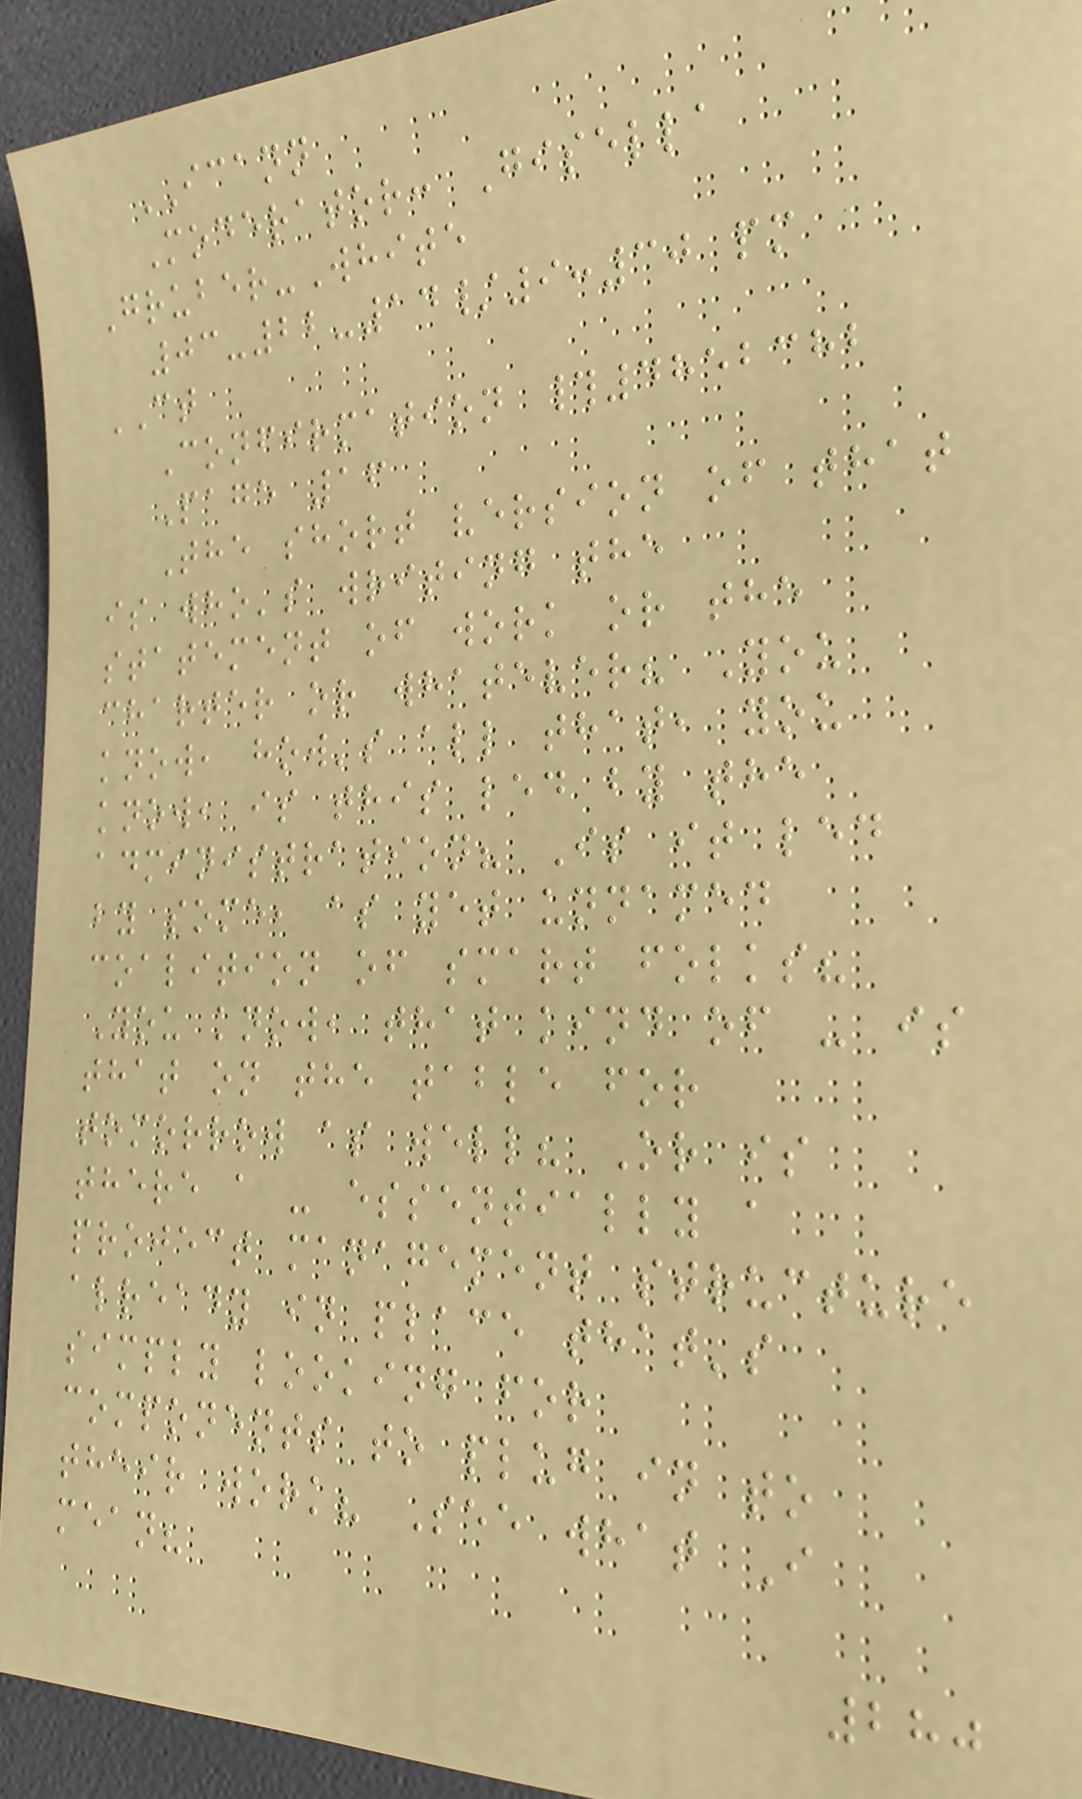ICANN
Moderator: Gisella
Gruber-White
03-22-14/9:30 pm
CT
Confirmation #4852382
Page 16
The short version of that
is who's writing the
statement of work or the
charter or whatever? You
know, how's all that, you
know, is this led by the
administration? Is it led
by some, as yet unnamed
coalition of smart folks?
You know, that kind of - is
that on the table for
tomorrow as well? Or is
there a - essentially a
project management structure
already in place that's
simply looking for
components to plug in to
their work? See what I
mean?
280
